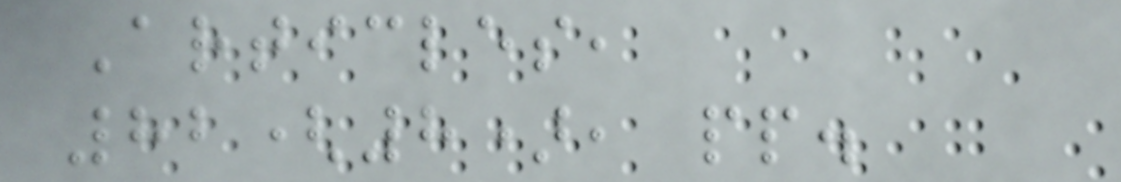Articles,
82(8), pp.
